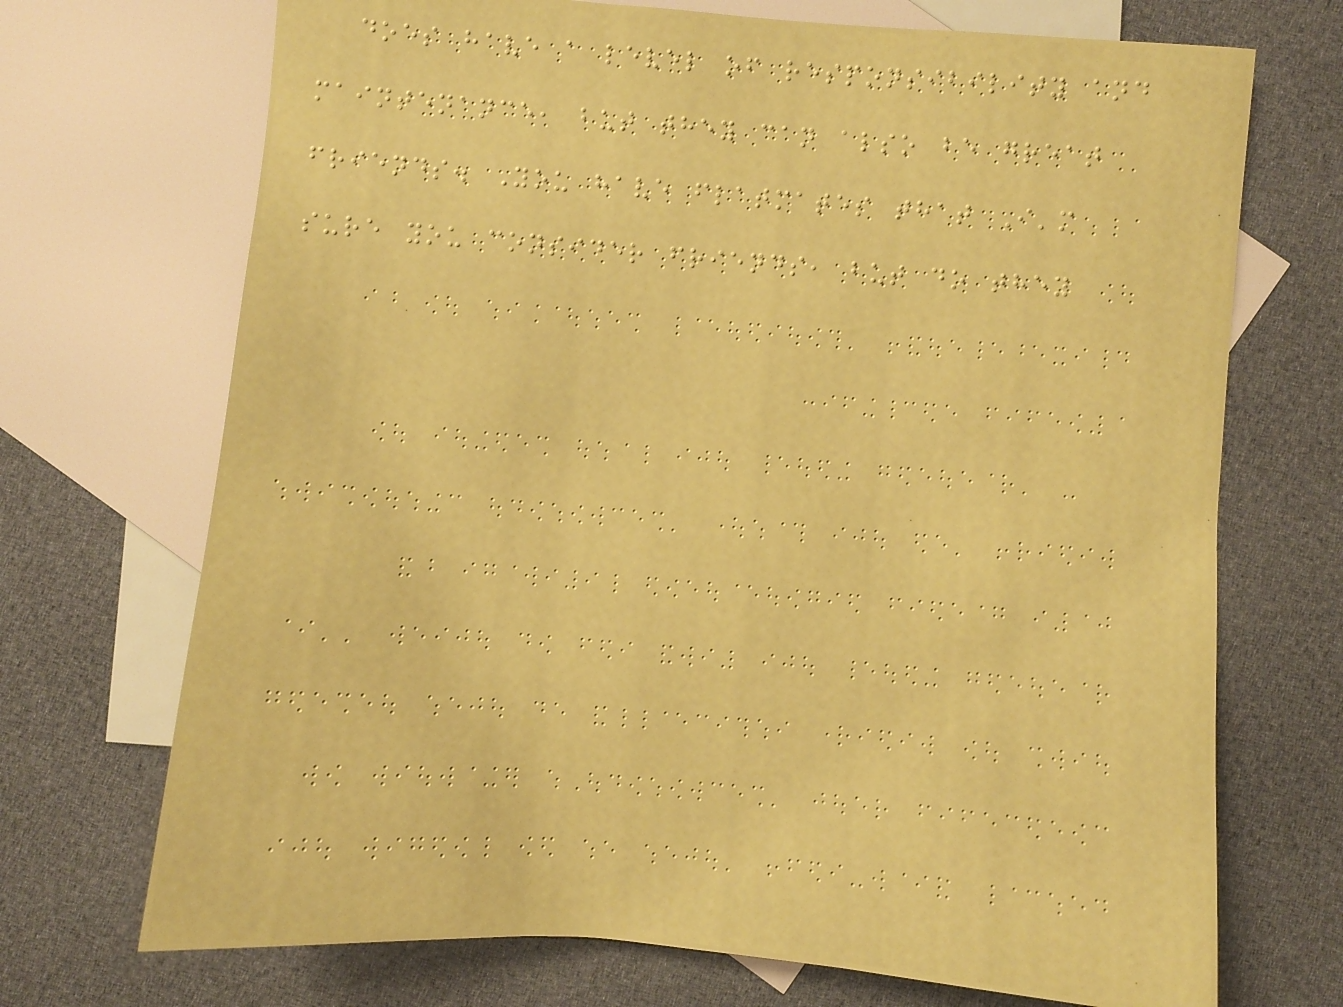does have a level of responsibility and
maintenance, but they can also be great
friends. You have flatmates that I'm
sure you consider friends, but do they
